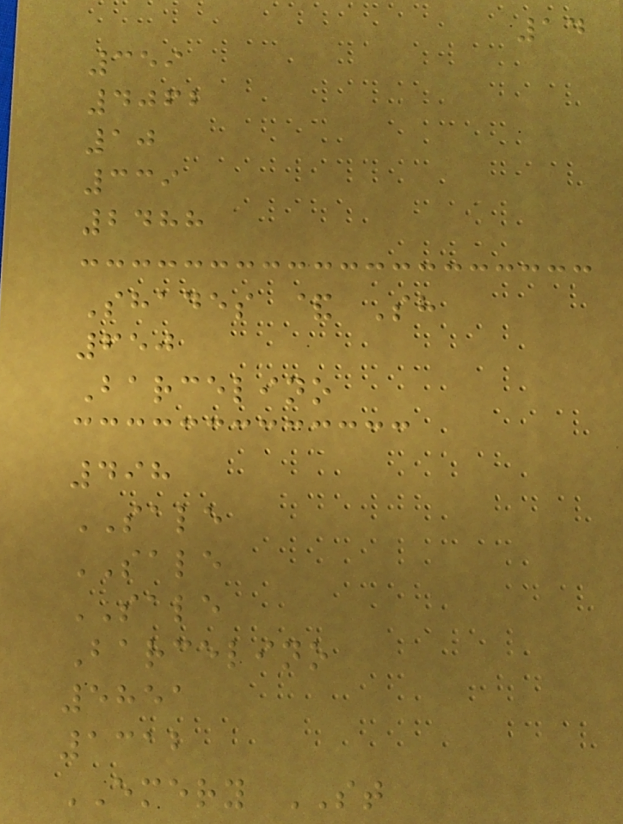14
359
4062
10
339
2488
Shades & Sh
650
Barcelino
498
SALE
SALE
SALE
Barcelino
5851
1312
EMERY ST
